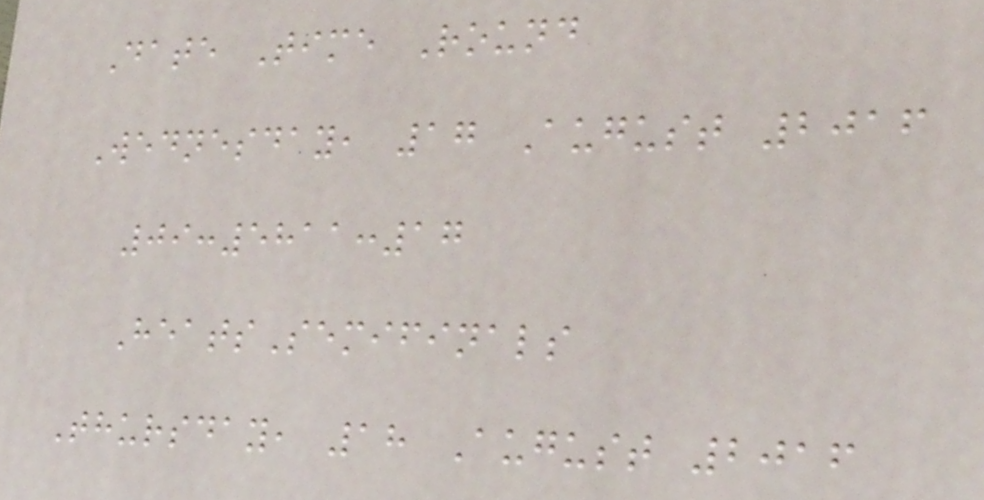Date Time Round
Wednesday, 17 August 2016
09:5811:17
HeatsSemifinals
Thursday, 18 August 2016
